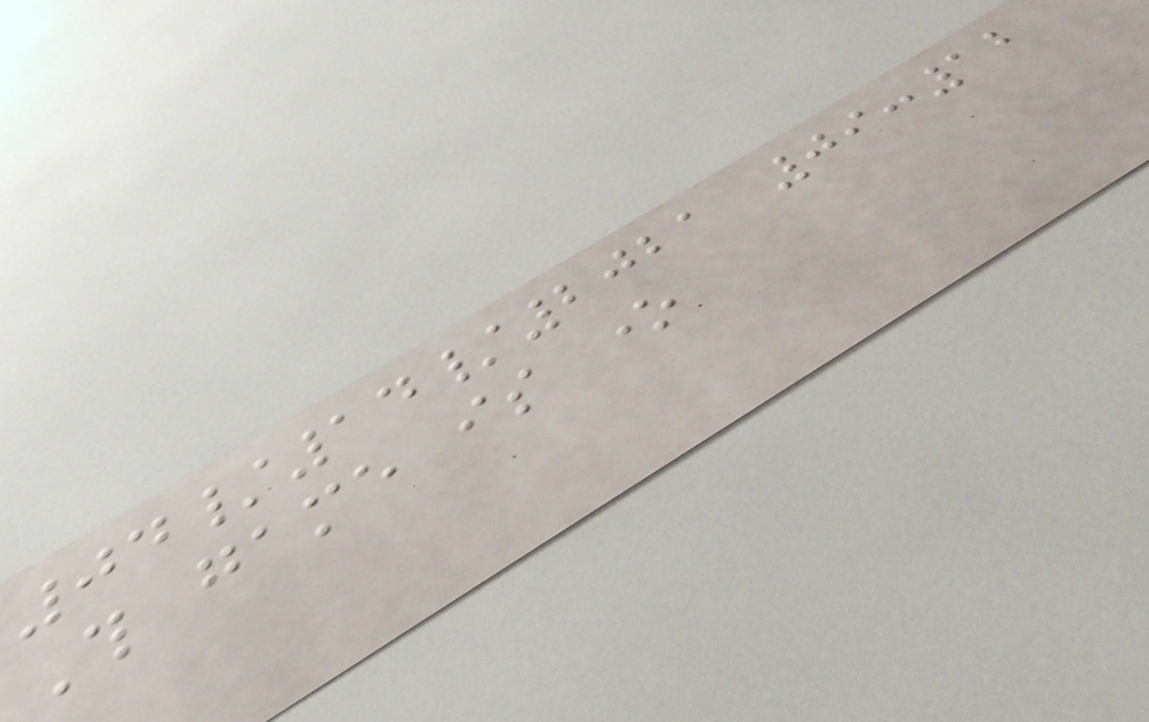04/14/2021 09:12
This game is one
